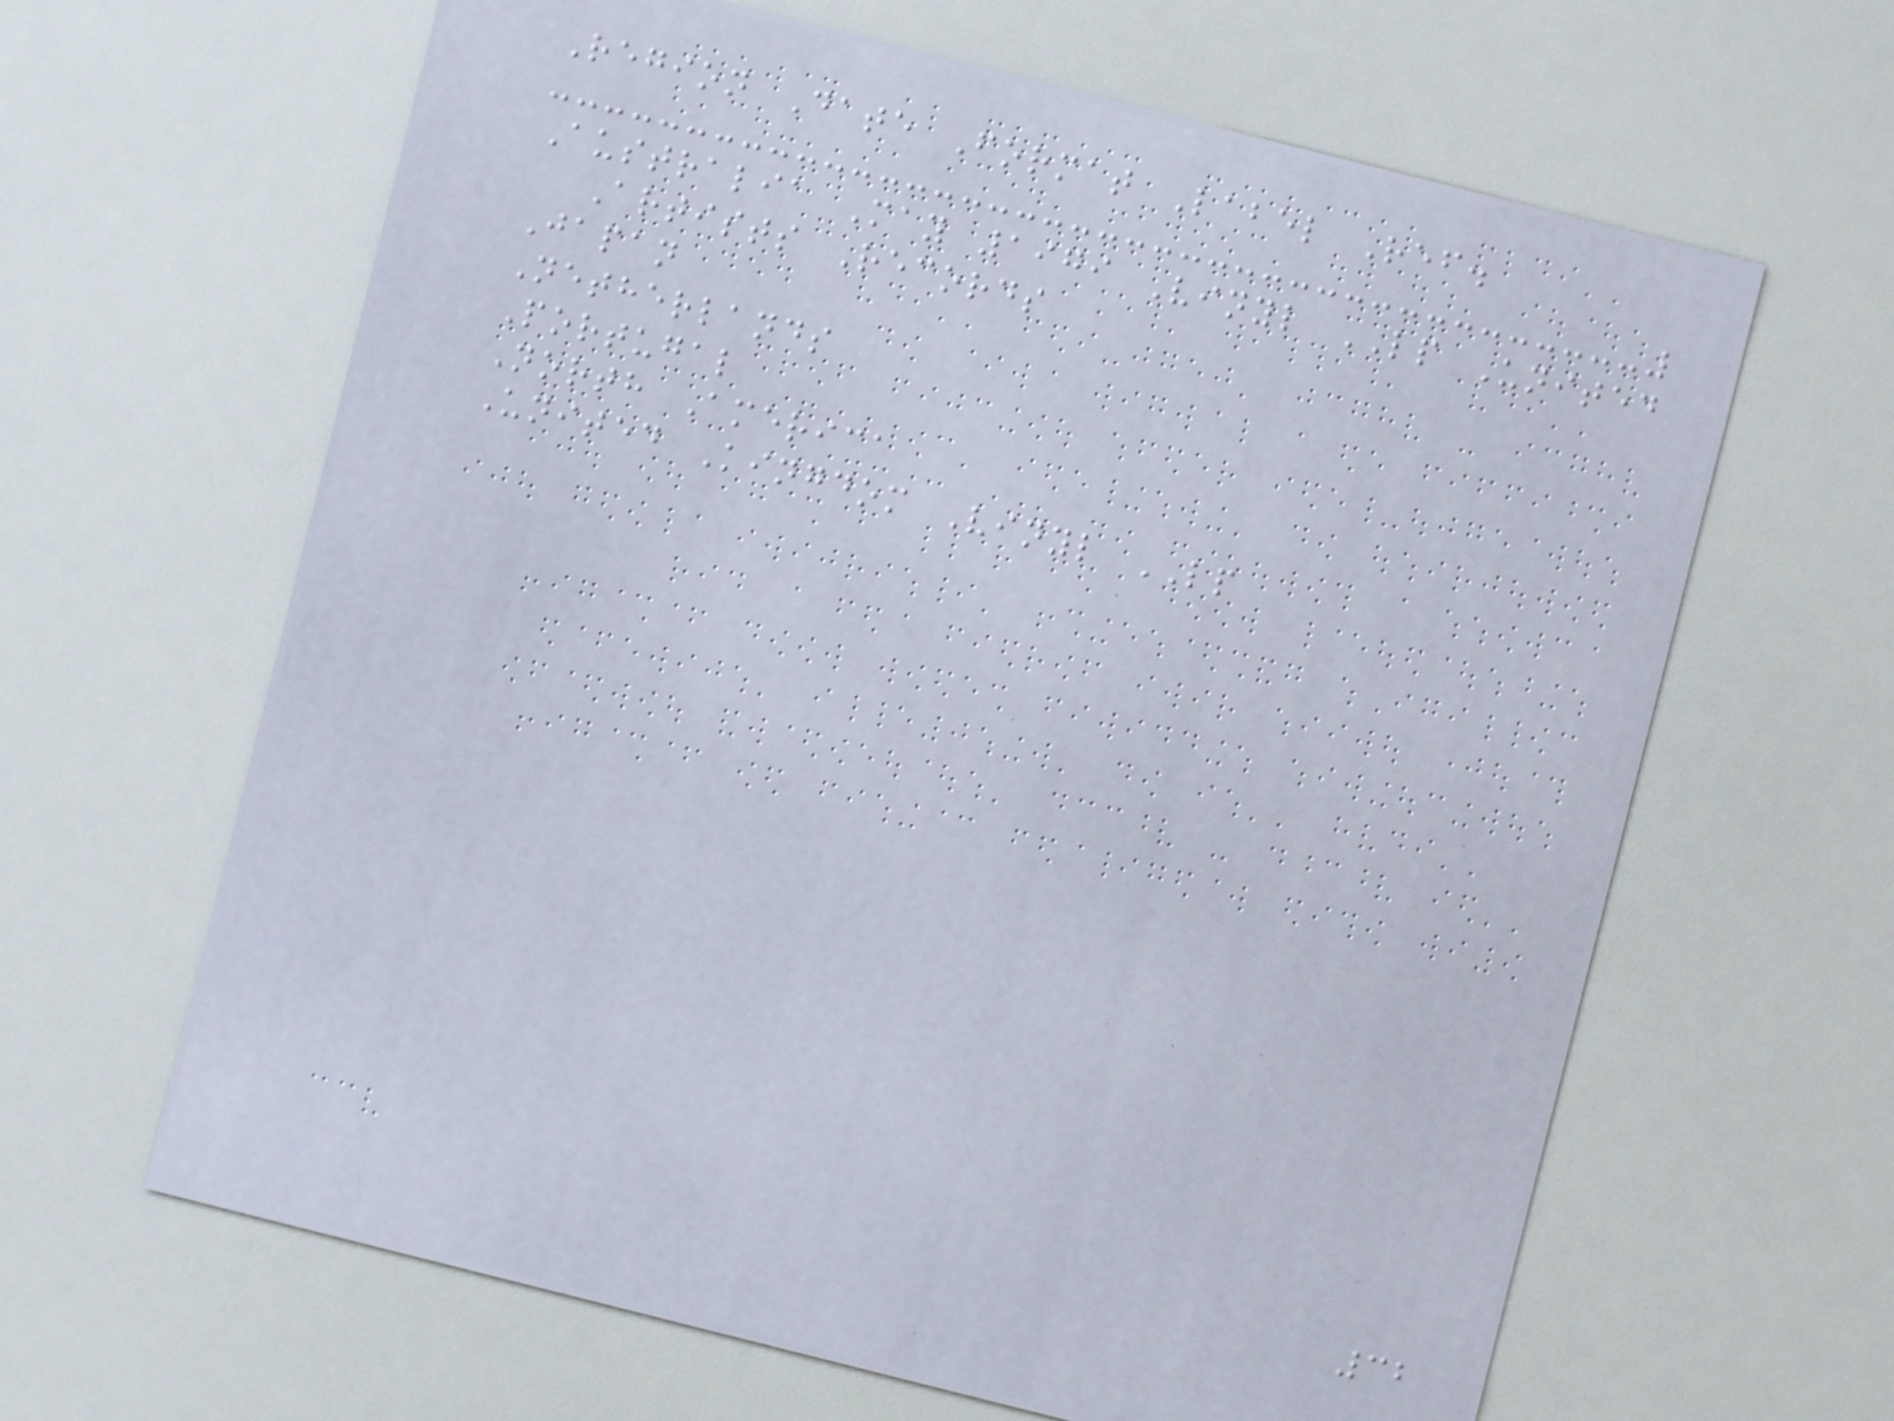Region Date Format Label Ref.
Australia May 1979 Vinyl LP United
Artists Records
Japan
Netherlands
Portugal
North America
United Kingdom Vinyl LP
32
